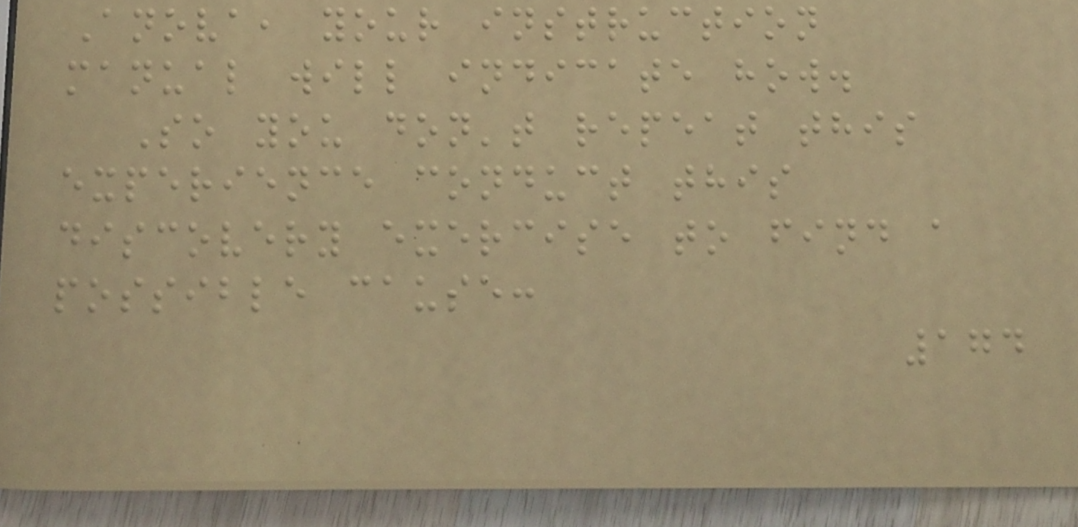Anova, your instruction
manual will indicate how.
So you don't repeat this
experience conduct this
discovery exercise to find a
possible cause:
174
